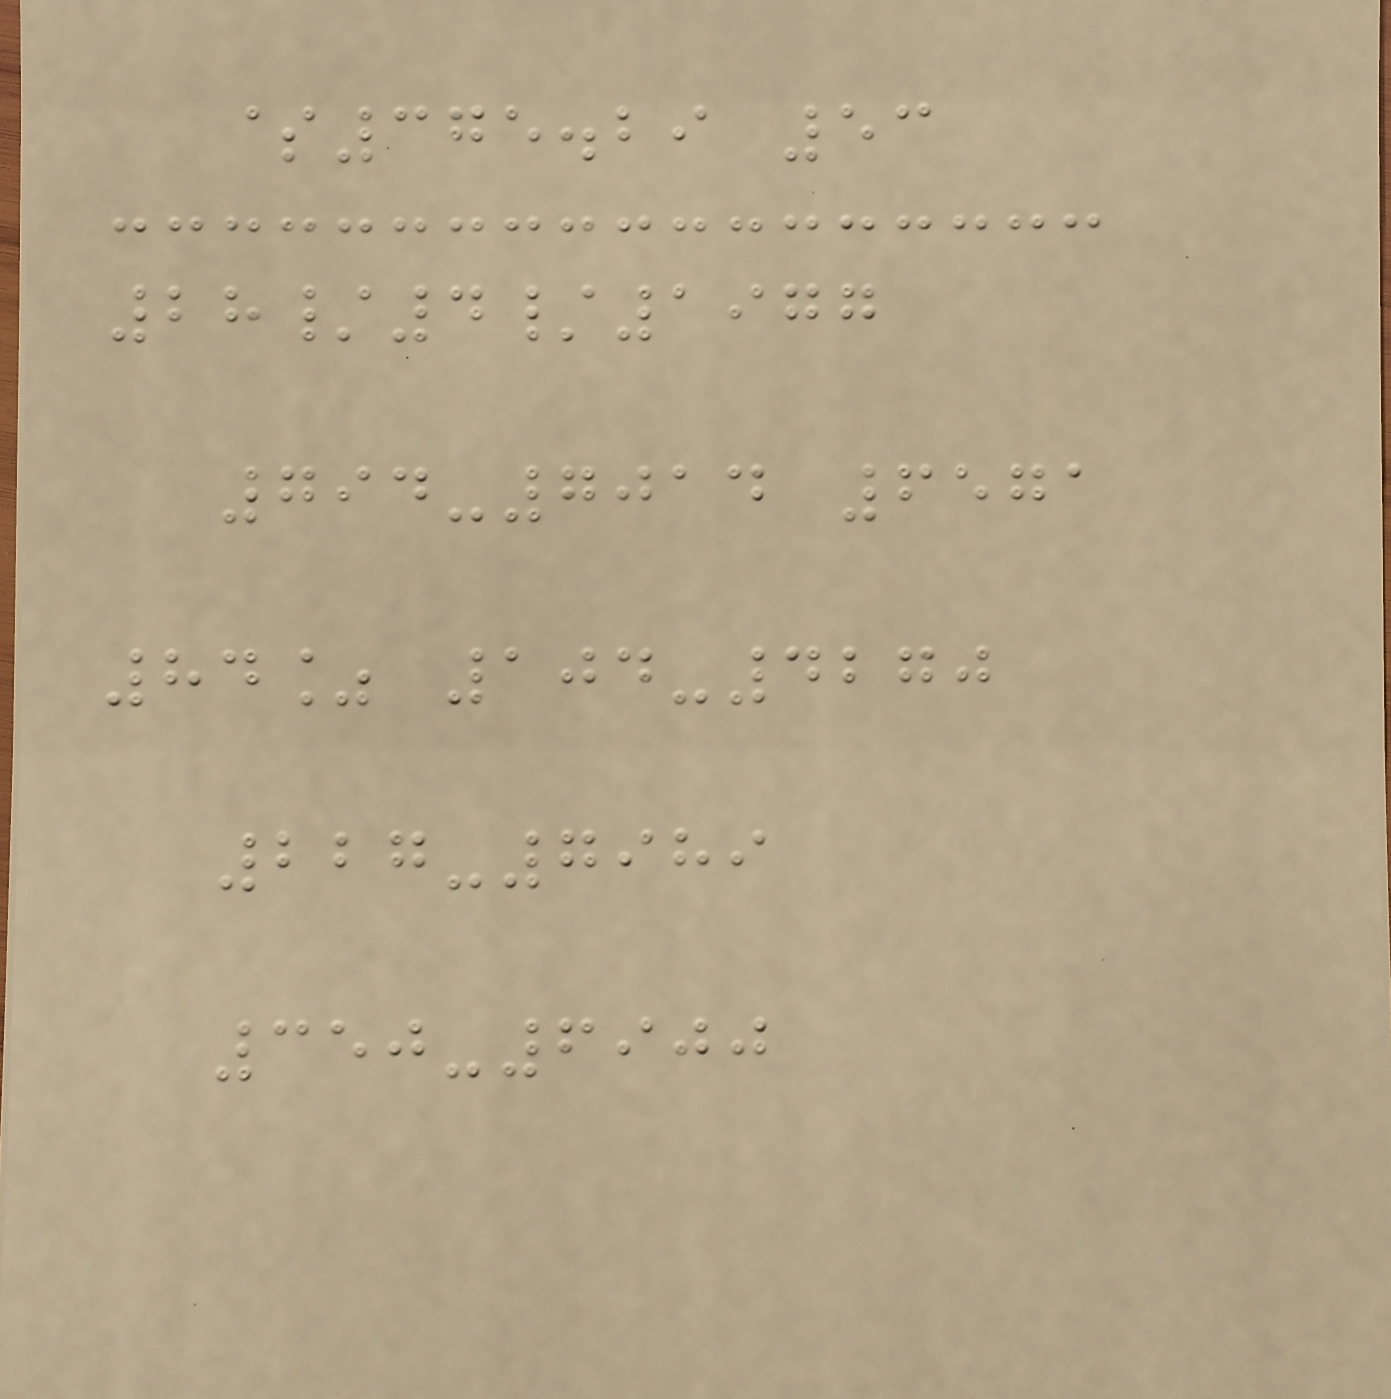$375.29 53
28/4/1977
794-7014 6571
84% 104-4270
227-7989
350-6900
